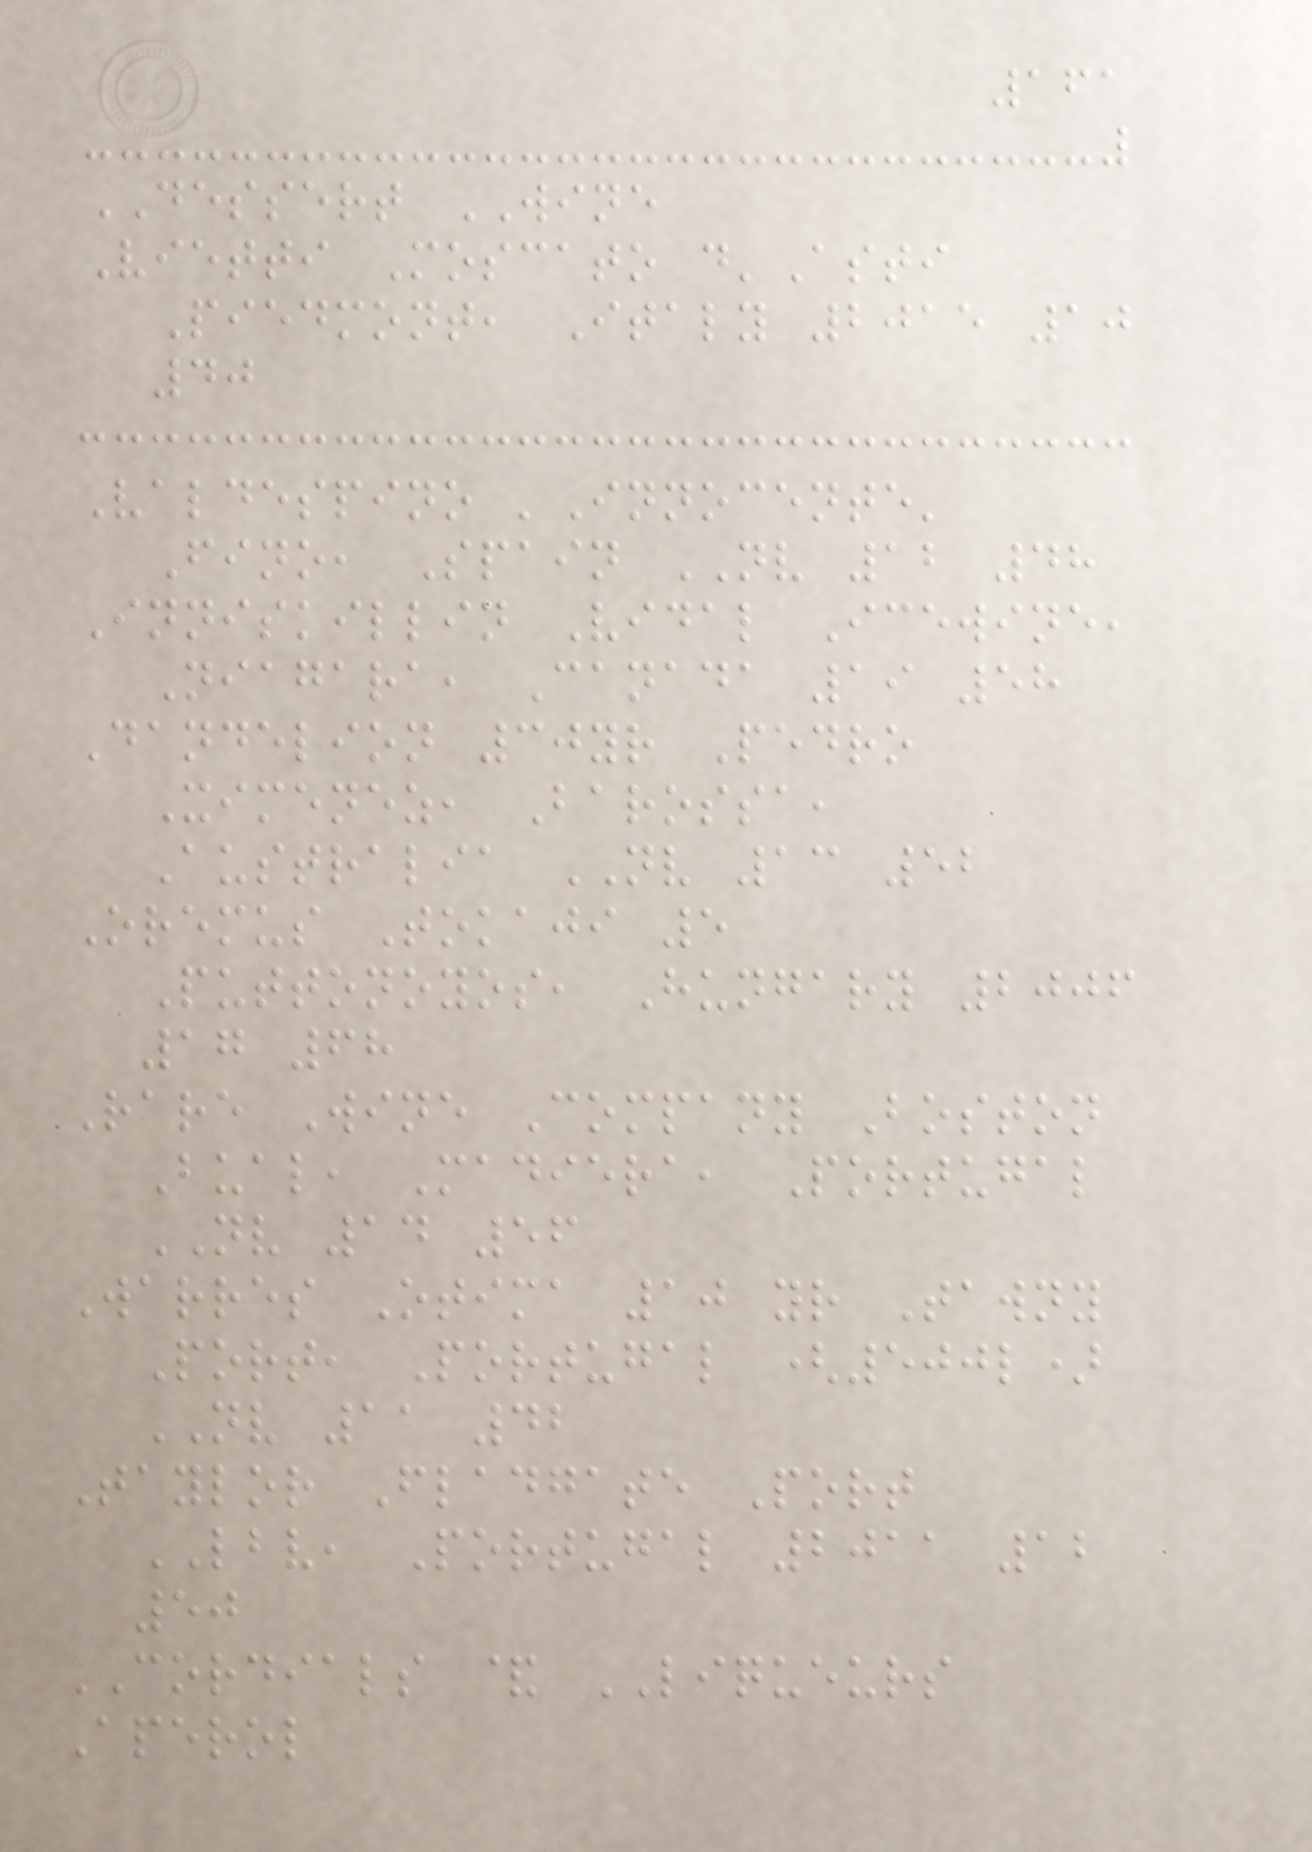161
DESSERT WINE
Vietti Moscato d'Asti
Piedmont, Italy 2015 10
40
Valdespino 'Innocente'
Fino, Spain NV 12 48
Inniskillin Vidal Icewine,
Niagara, Canada 19 58
Dandelion 30yr Pedro
Ximenez, Barossa,
Australia NV 13 52
Oremus Tokaji 5
Puttonoyos, Hungary 2006
17 68
Rare Wine Company Boston
Bual, Madiera, Portugal
NV 14 56
Warres Otima 10 yr Tawny
Port, Portugal (500l)
NV 11 42
Taylor Fladgate Port
LBV, Portugal 2011 12
50
CORDIALS & LIQUEURS
Aperol
